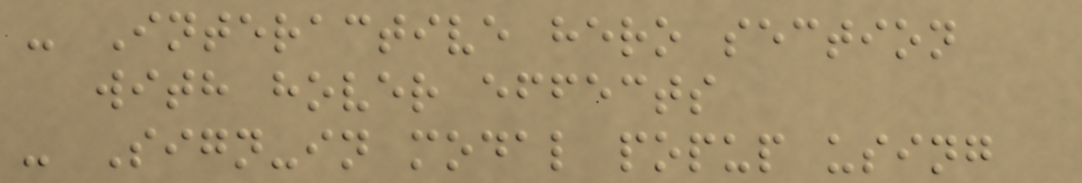- Interactive hero section
with hover effects
- Sign-in modal popup using
